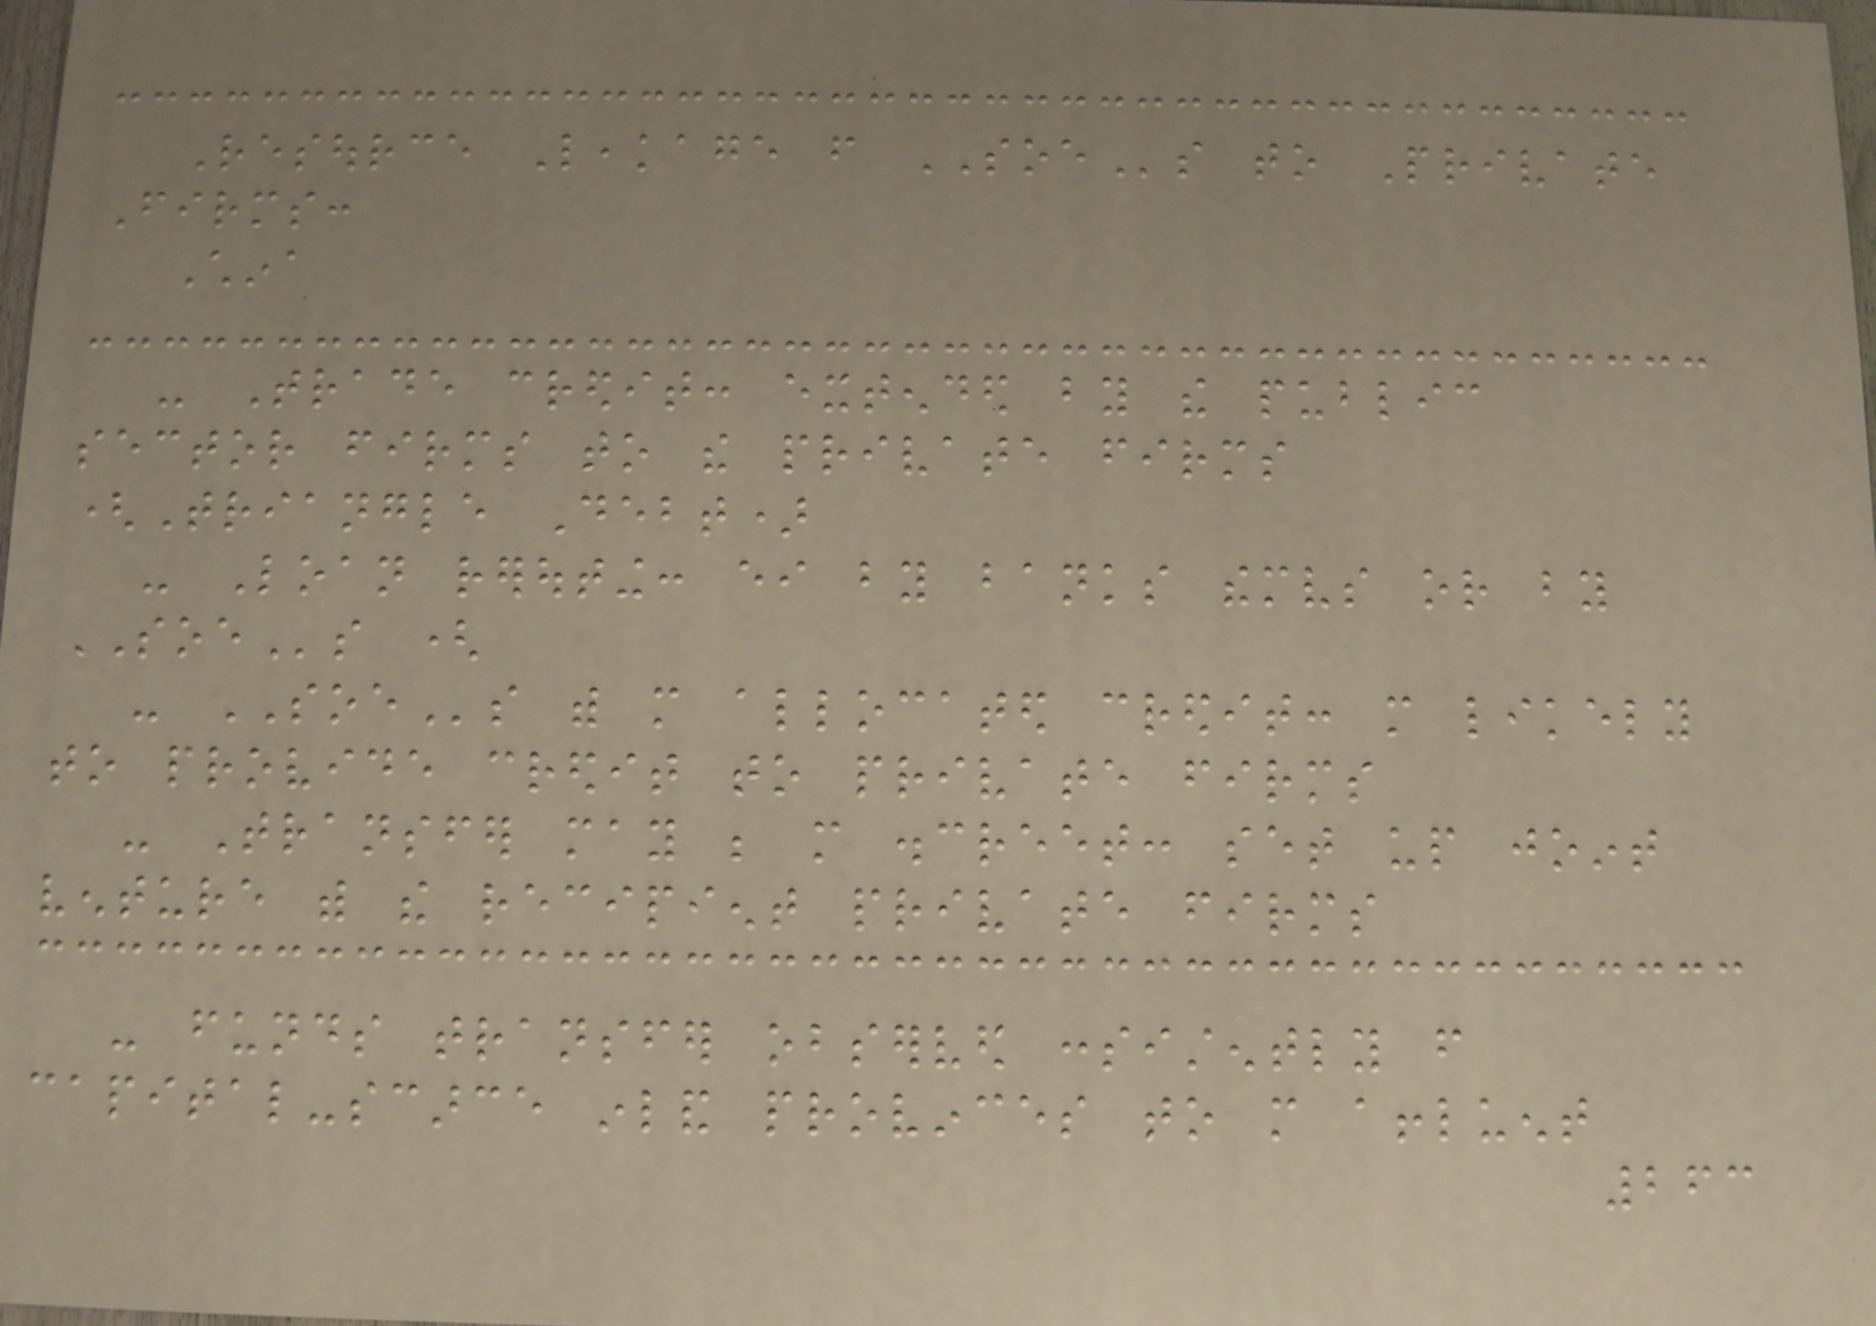Resource Leakage from SOEs to Private
Firms:
China
- Trade credit: extended by the public
sector firms to the private firms
(Triangle Debt)
- Loan rerouting: either by banks themselves or by
SOEs (
- SOEs with more allocated credit: more likely
to provide credit to private firms
- Transfer may be more discreet: set up joint
venture with the recipient private firms
- funds transfer observed consistently from
capital-scarce inland provinces to more affluent
263
